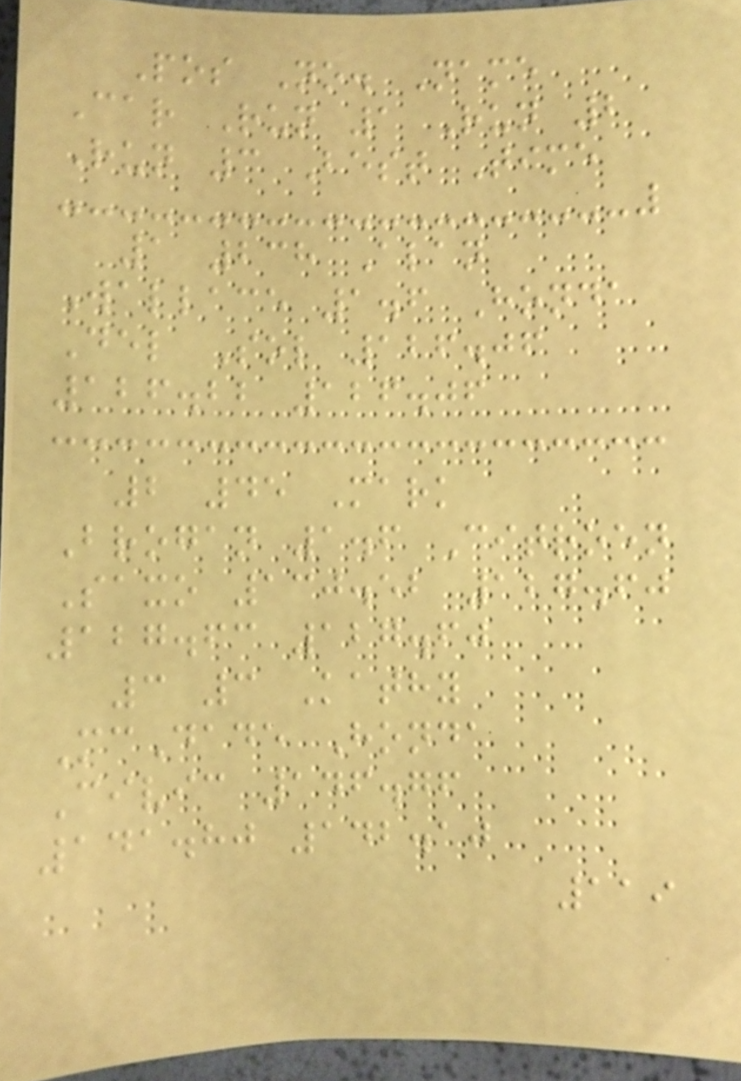Pos No. Name
Car Run 1 Run 2
Run 3 Best Time
1 238 Alan
Wallace 1.6 Honda
Del Sol 126.06
126.22 126.06
2 45 Mark
Brogan 1.6 Citroen
Saxo 130.52 127.60
127.63 127.60
3 3 Kathy
McDade Honda
Civic 146.76
141.80 142.10
119
